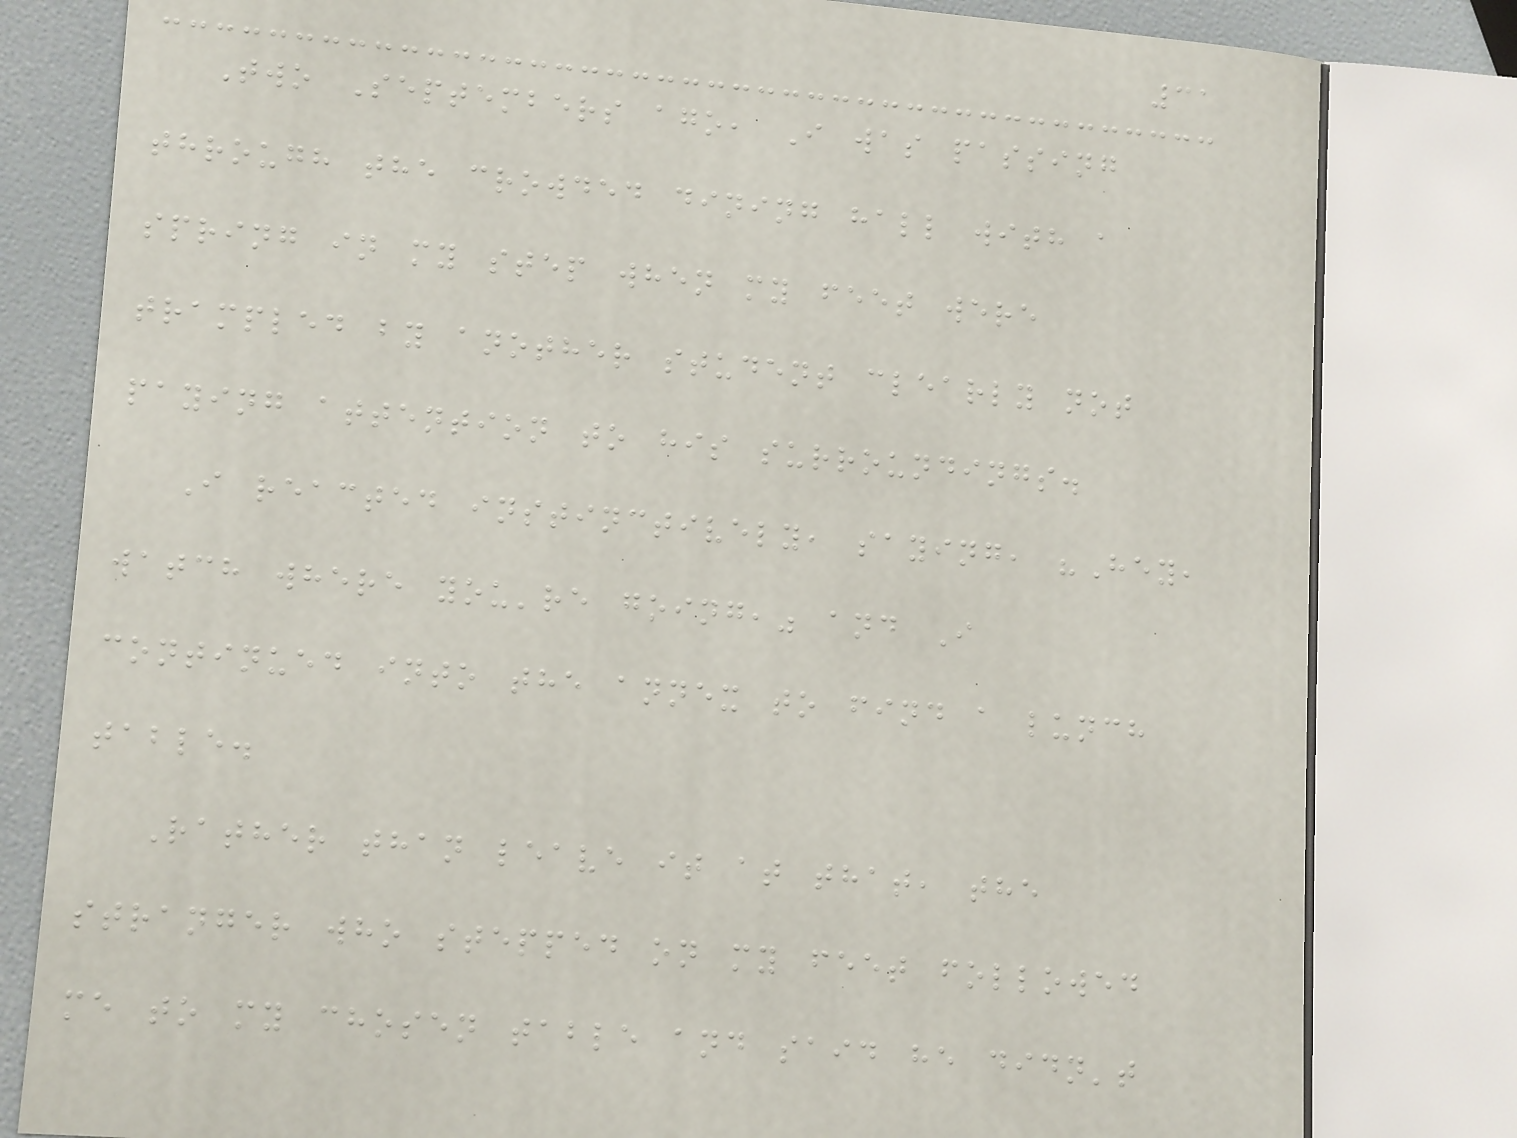31
Two Septembers ago, I was passing
through the crowded dining hall with a
spring in my step when my feet were
trampled by another student clearly not
paying attention to his surroundings.
I reacted instinctively, saying, "Hey,
watch where you're going," and I
continued into the annex to find a lunch
table.
Rather than leave it at that, the
stranger who stepped on my feet followed
me to my chosen table and said he didn't
